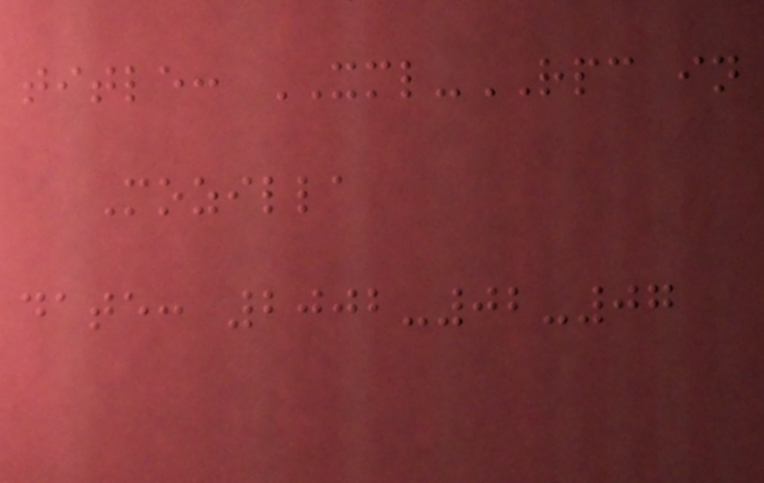title: XML-RPC in
Mozilla
date: 2002-02-07
